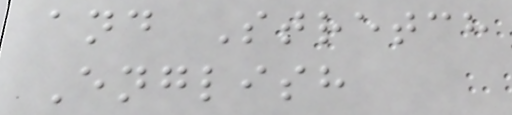and Stretch
English
